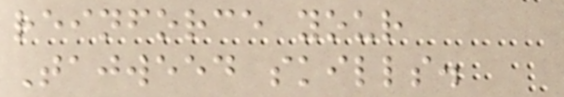reinforce your
Tajweed skills.
